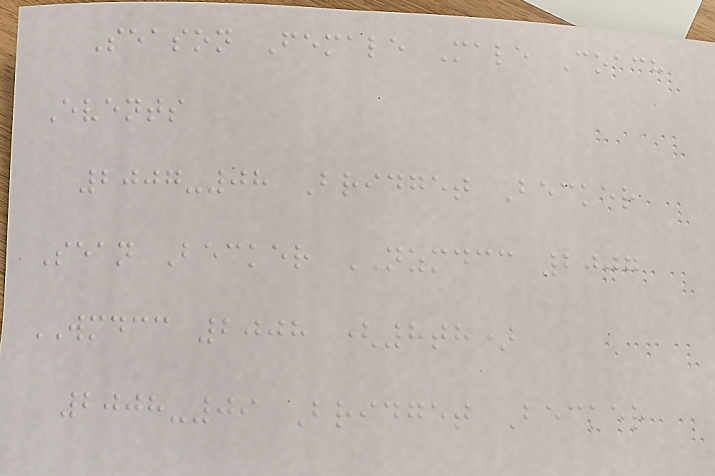Season Female Male Coach
Events
2007-08 Bridget Becker
Sean Becker NZMDCC 2007
WMDCC 2008 (8th)
2008-09 Bridget Becker
